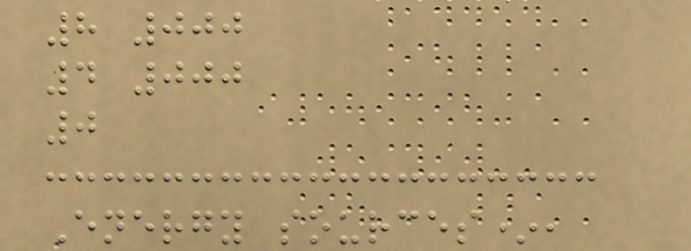8 000
4 000
0
Energy sources*,
